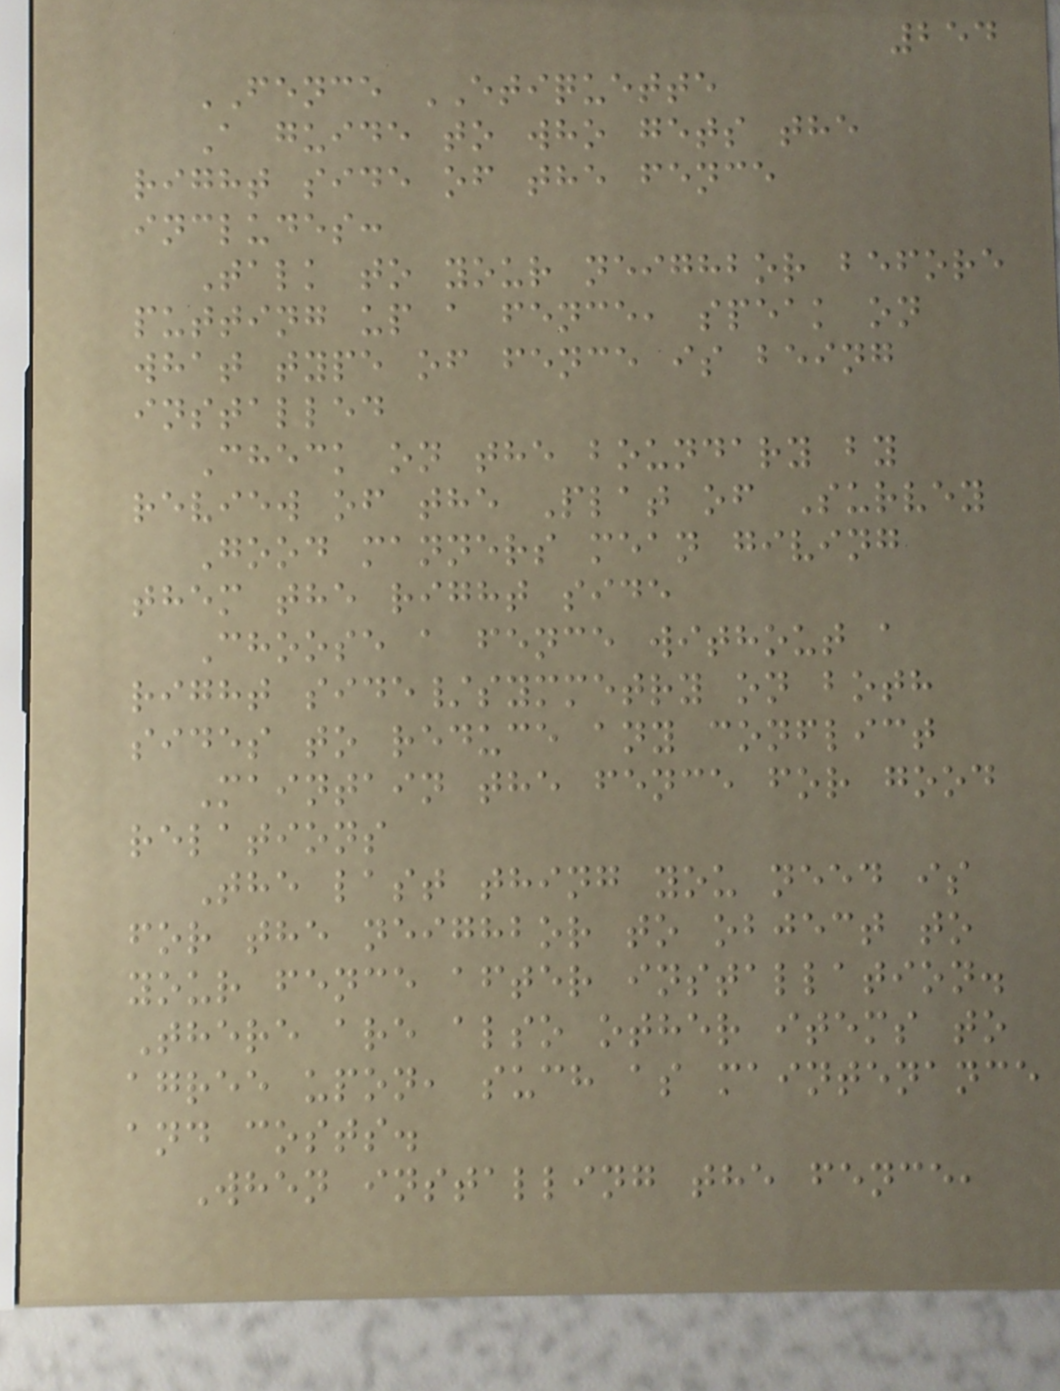254
FENCE ETIQUETTE
A guide to who gets the
right side of the fence
includes:
Talk to your neighbor before
putting up a fence, speak on
what type of fence is being
installed
Check on the boundary by
review of the Plat of Survey
Good manners mean giving
them the right side
Choose a fence without a
right side/symmetry on both
sides to reduce any conflict
Maintain the fence for good
relations
The last thing you need is
for the neighbor to object to
your fence after installation.
There are also other items to
agree upon, such as maintenance
and costs.
When installing the fence,
